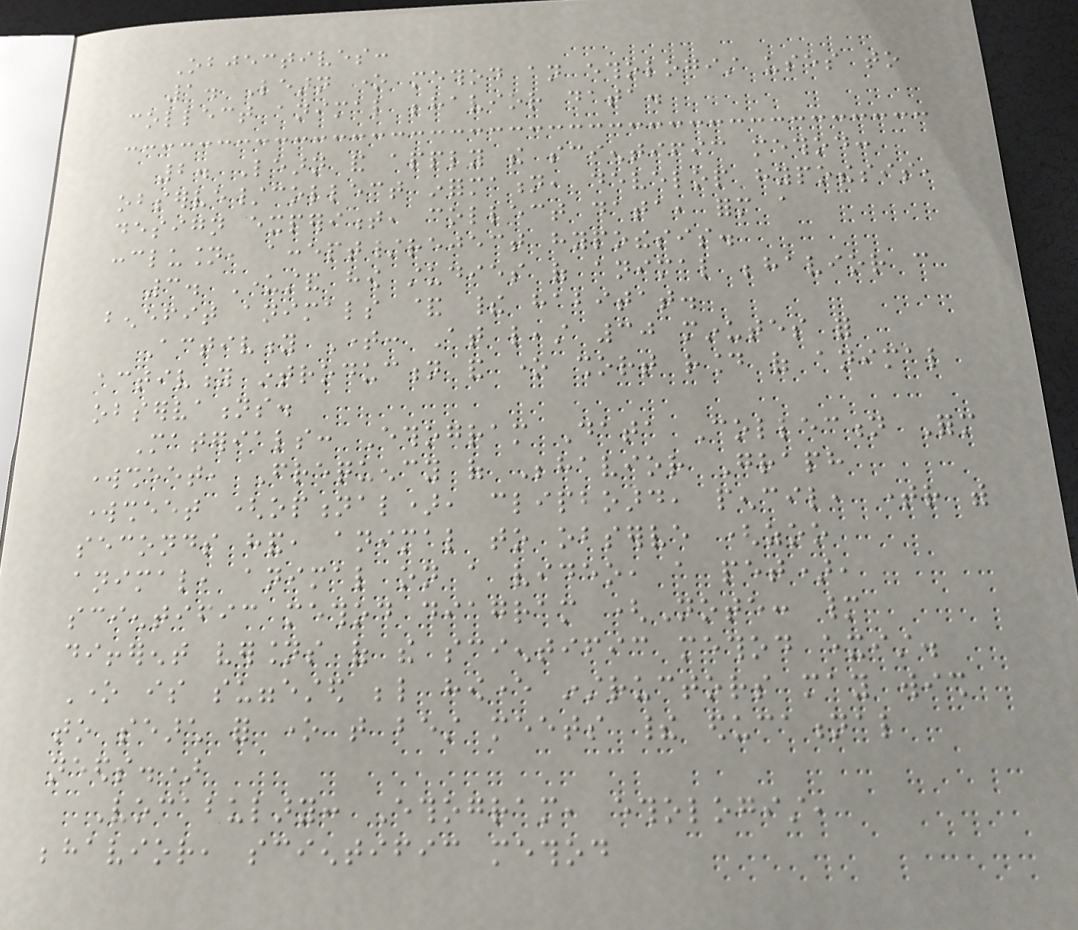Objectives:
1. Learn one method an ethologist uses to
collect animal behavior data.
2. Learn and apply the scientific method:
observe/collect information, develop hypothesis,
design experiment, collect data, form a
conclusion, accept/reject hypothesis.
3. Understand how studies of animal behavior can
benefit animals & their habitat.
Activity Time: At least 30 minutes for
activity introduction and one short round of animal
observations.
Materials: Ethogram Data Collection Form
worksheet, Frequency of Behavior Graph
worksheet (optional), clipboard, pencil, timer with
seconds hand, animal to observe (zoo
animal, animal on a video, a pet),
scientific method diagram (Note: many
different versions of the scientific method exist.
One is suggested below however instructors may wish
to search for one that best meets their educational
needs.)
Vocabulary: Ethogram, ethologist,
behavior, scientific method
